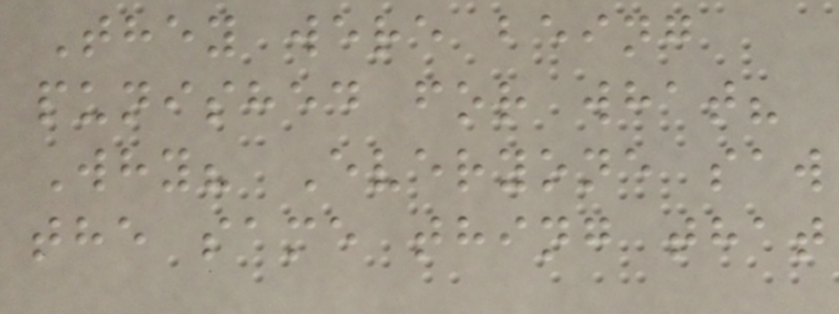They were being
punished for what?
Why? Everyone saw
the same thing that
